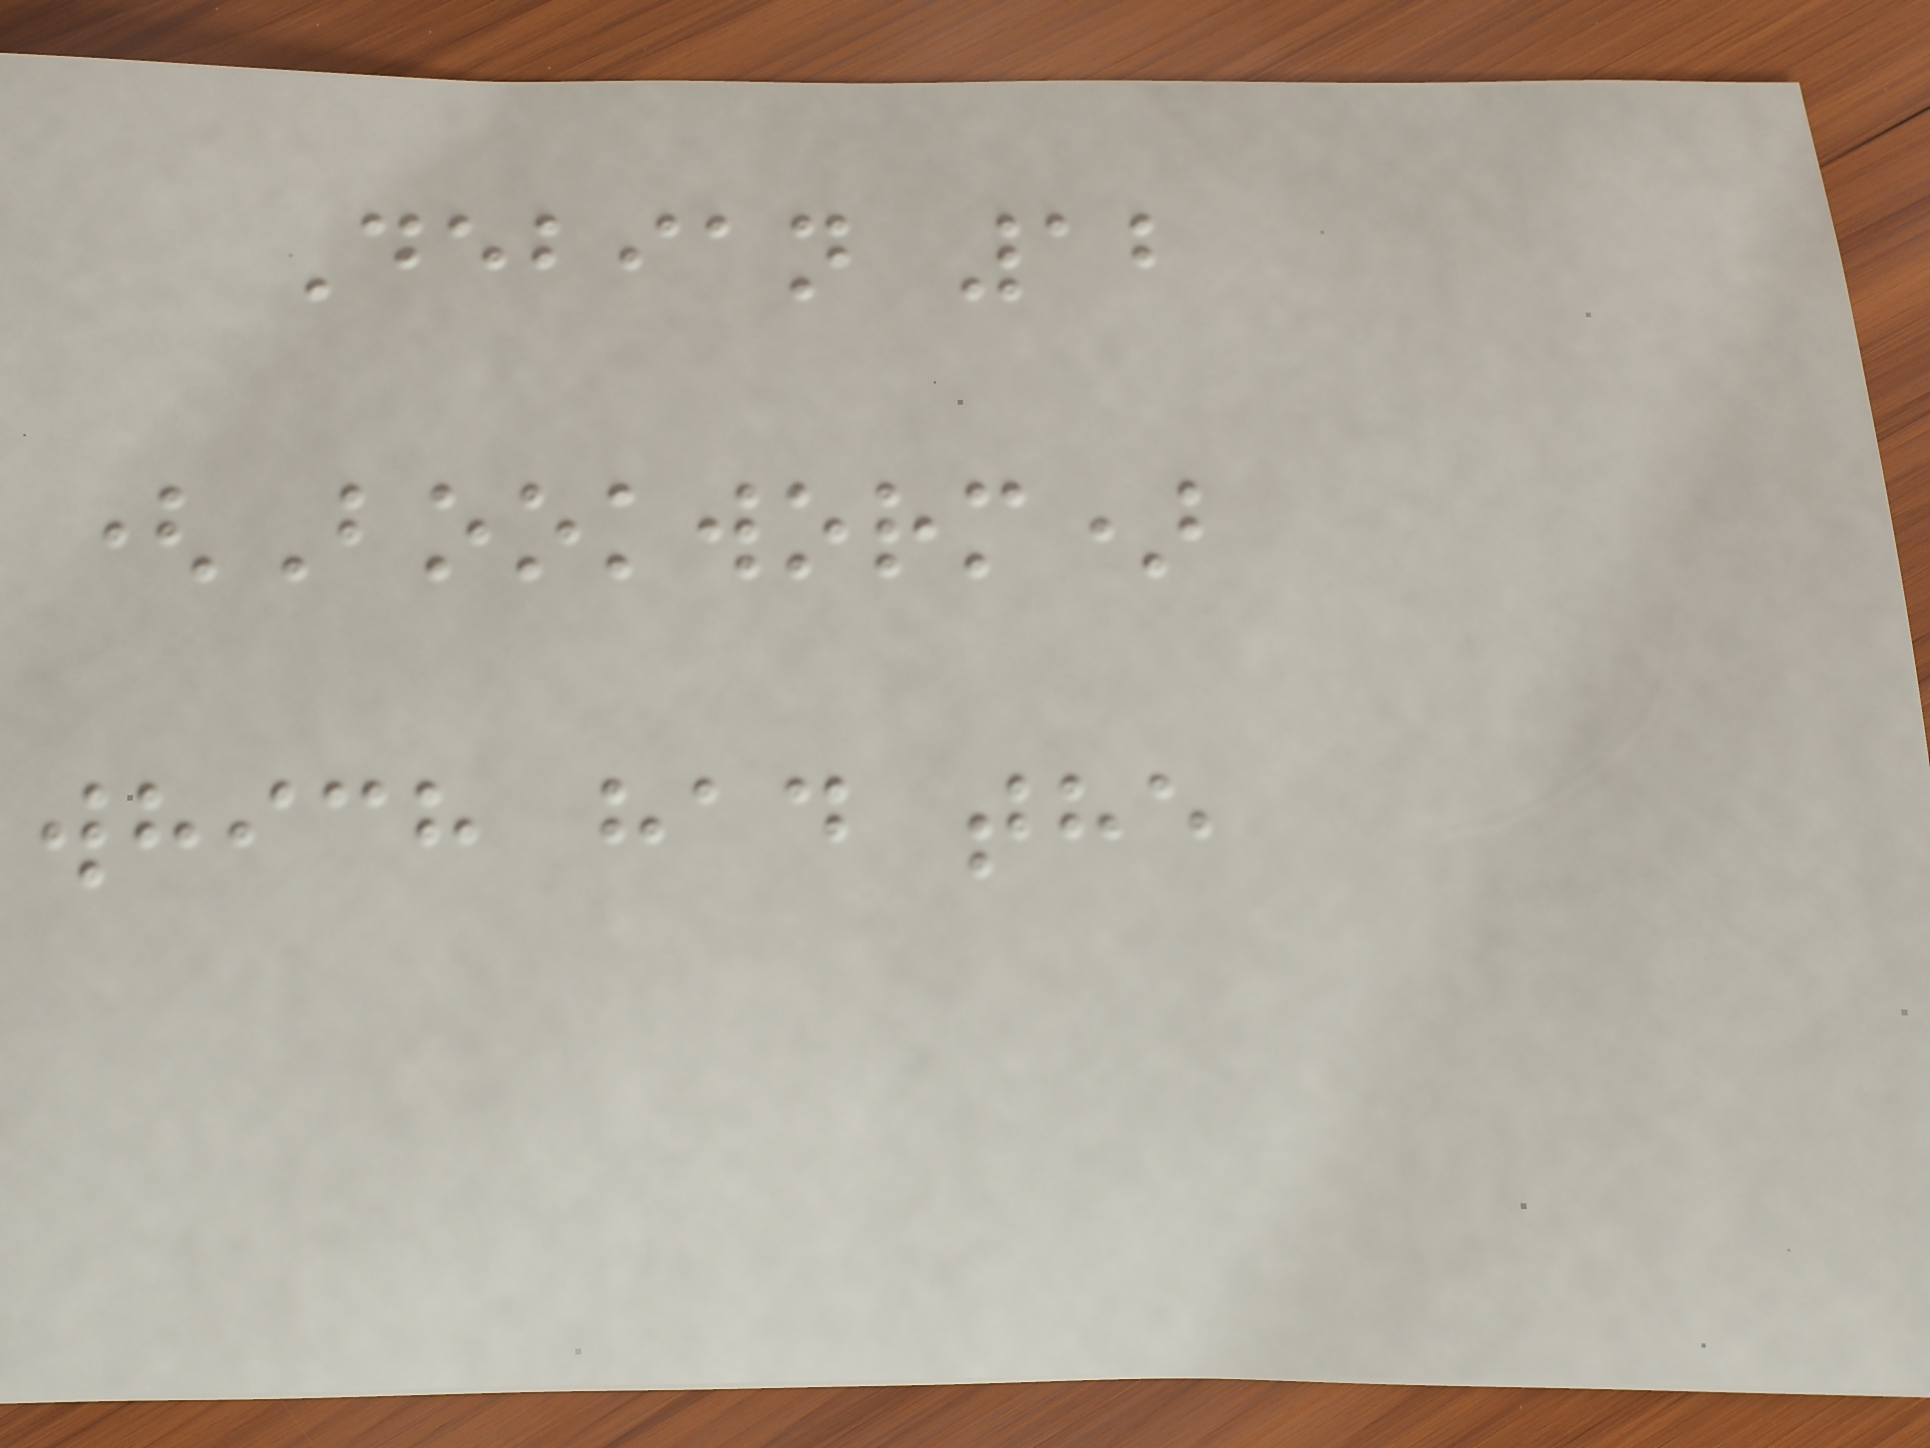Debian 12
(Bookworm)
which had the
